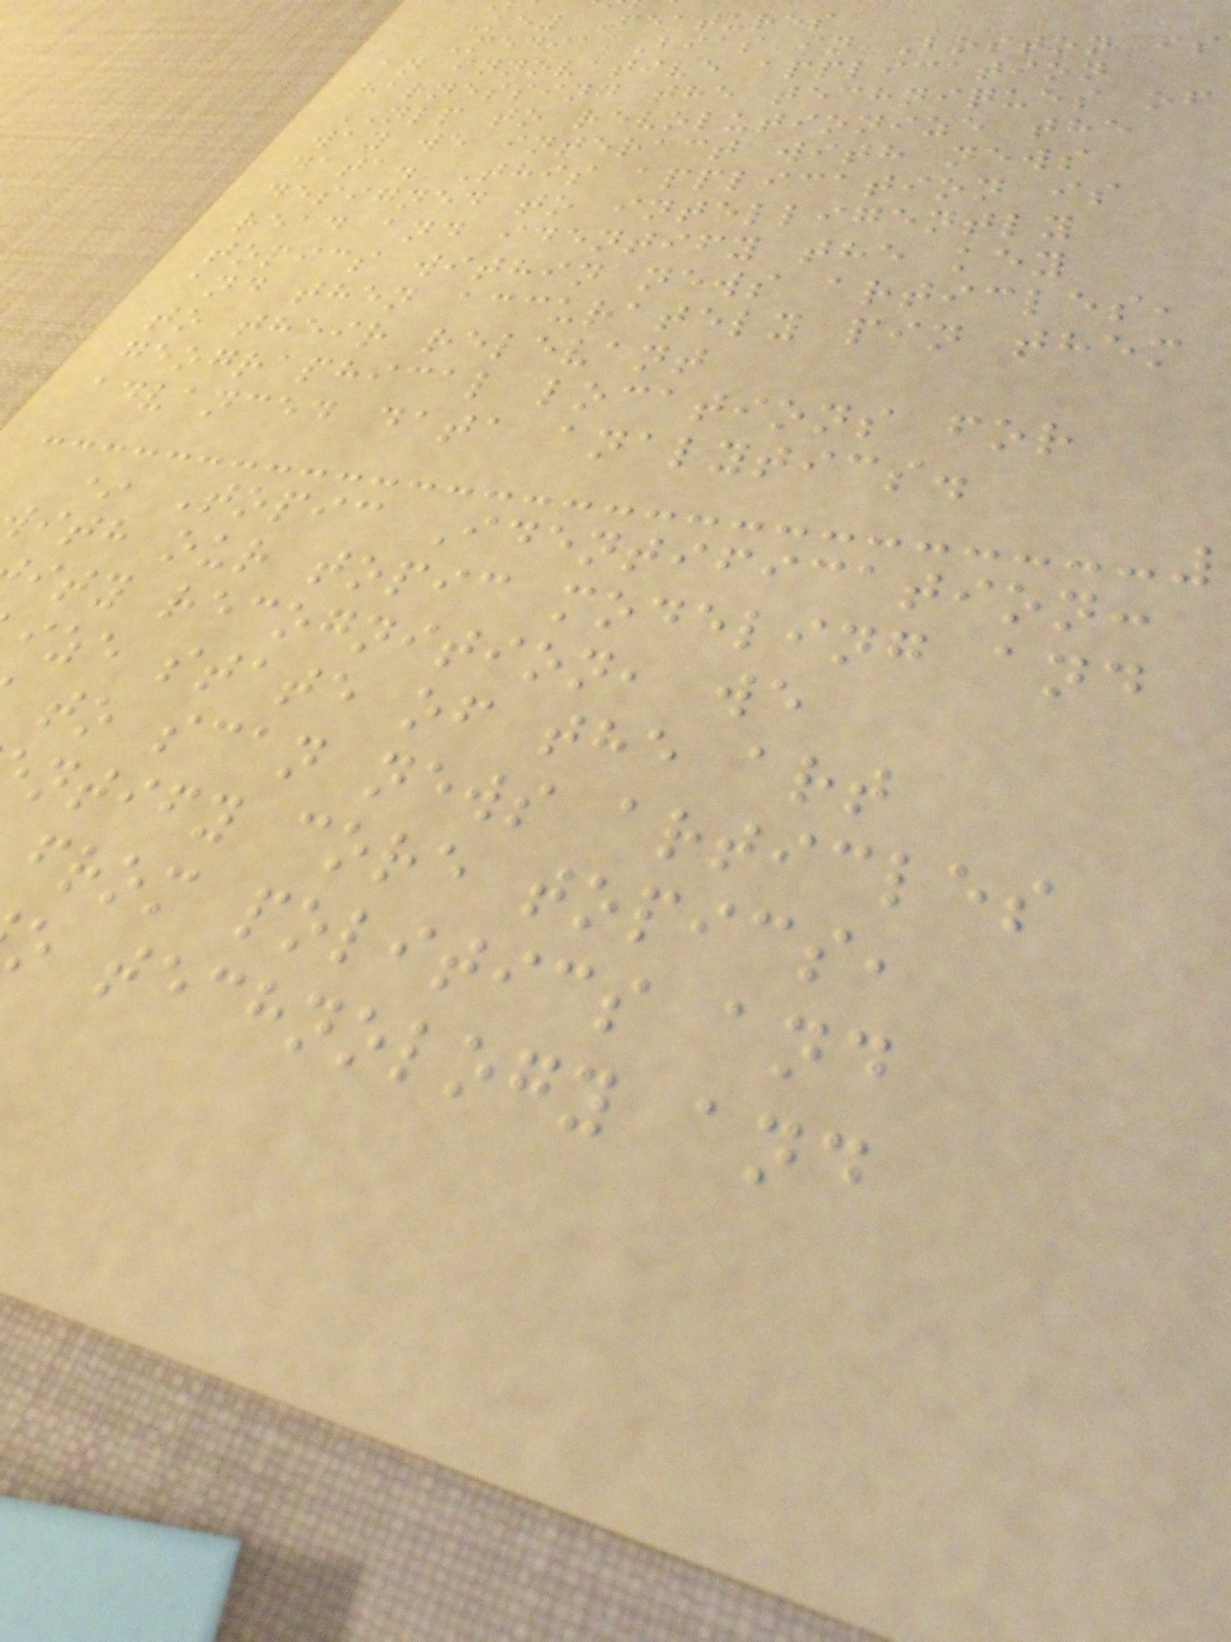Key Features
Media Bias in Boston is
an innovative application
harnessing the techniques of
NLP to revolutionize the
way we interact with news
data. This application is
designed to intelligently
read and identify the key
topics within news articles,
and then accurately pin them
to their relevant
geographical locations for
advanced data analytics.
* Topic Identification:
ith our topic modeling and
ity recognition, we
ize state of the art
to scan news articles
ntify core topics,
from politics and
o technology and
